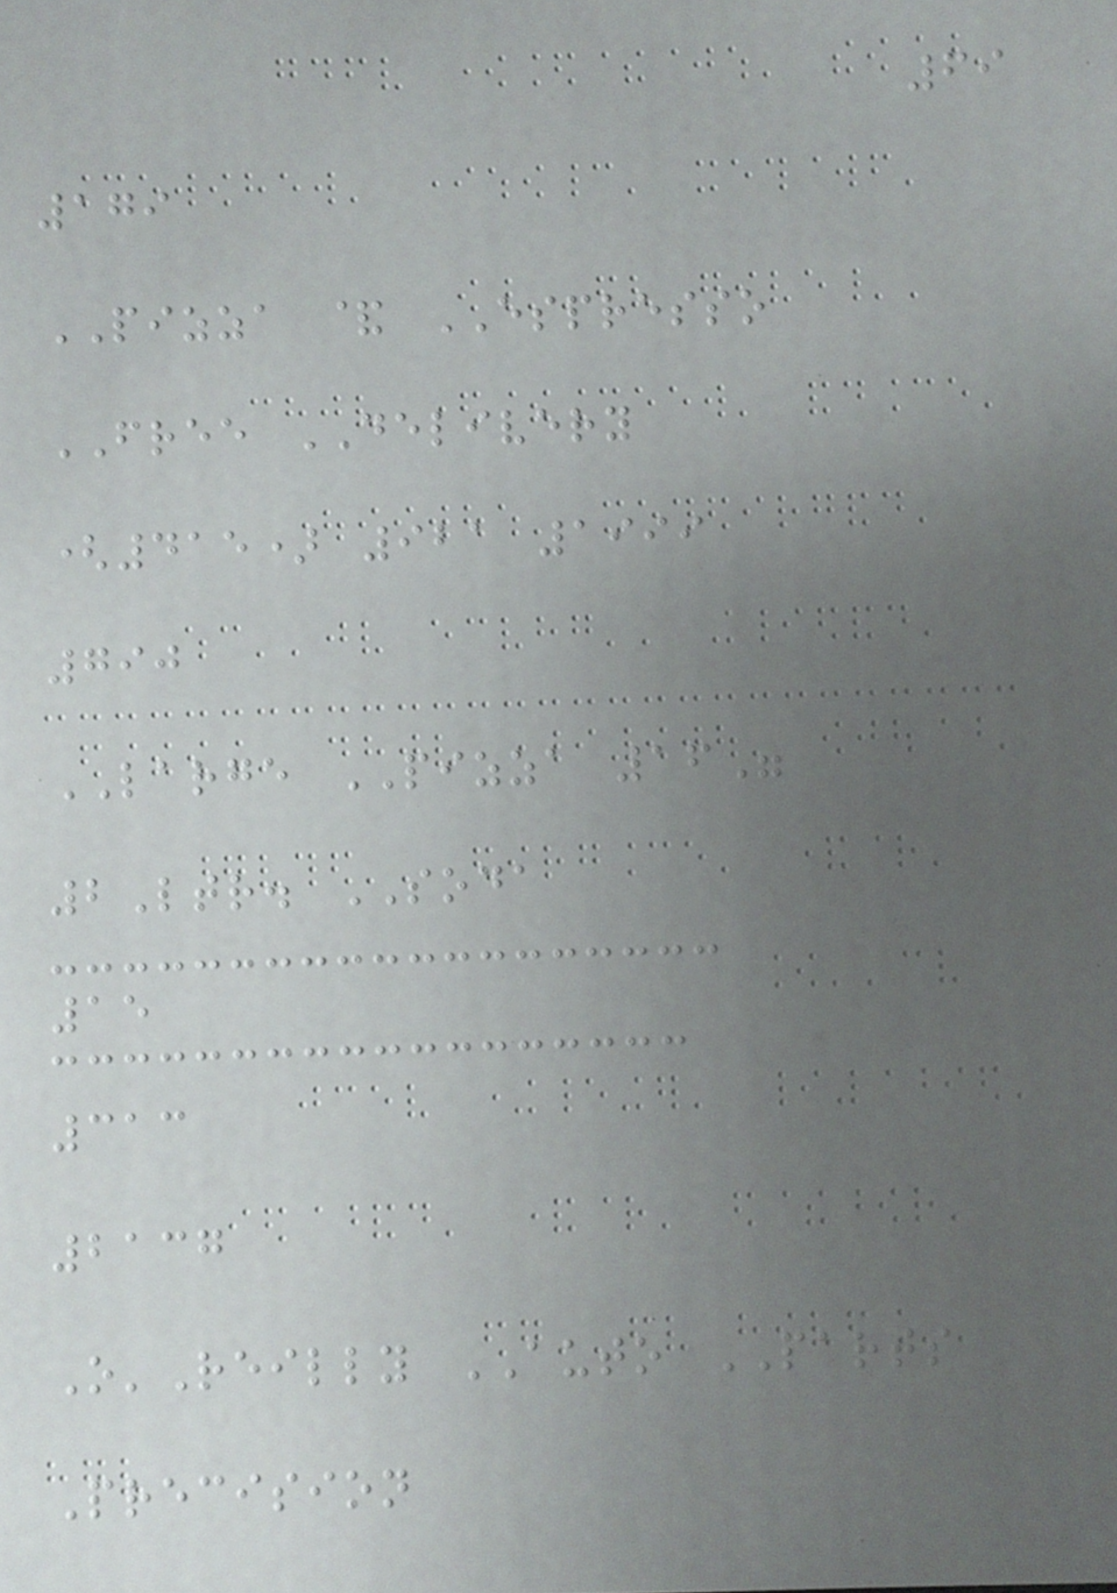69
179
PIZZA & ESPRESSO
FREE DELIVERY
(415) 921 1999
790
LARGE PIZZA 16"
2Ltr. SODA
15
313
2137
O'Reilly AUTO PARTS
Precision
